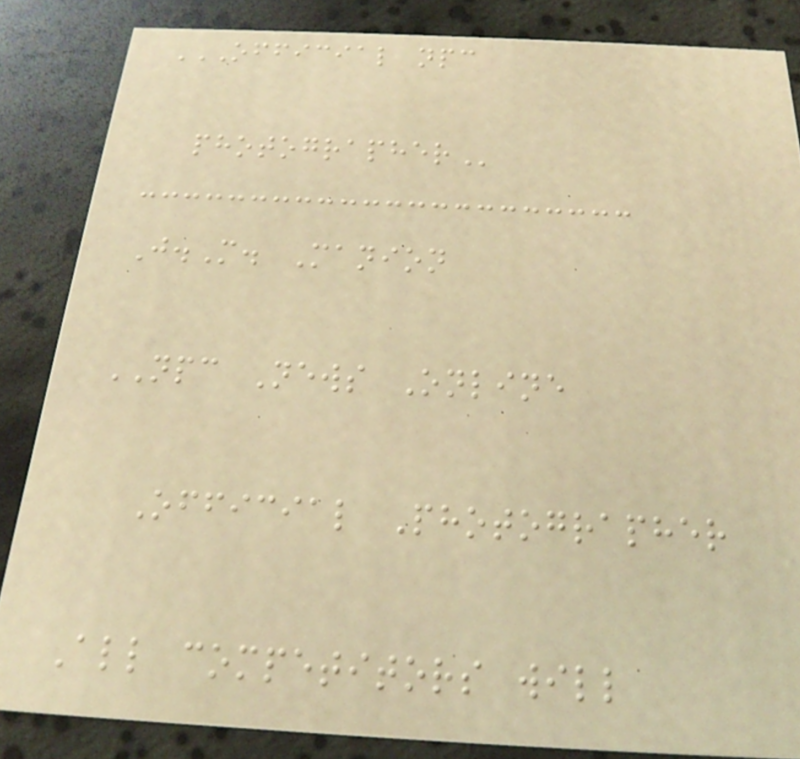OFFICIAL NPC
PHOTOGRAPHER
J.M. Manion
NPC News Online
Official Photographer
All competitors will
